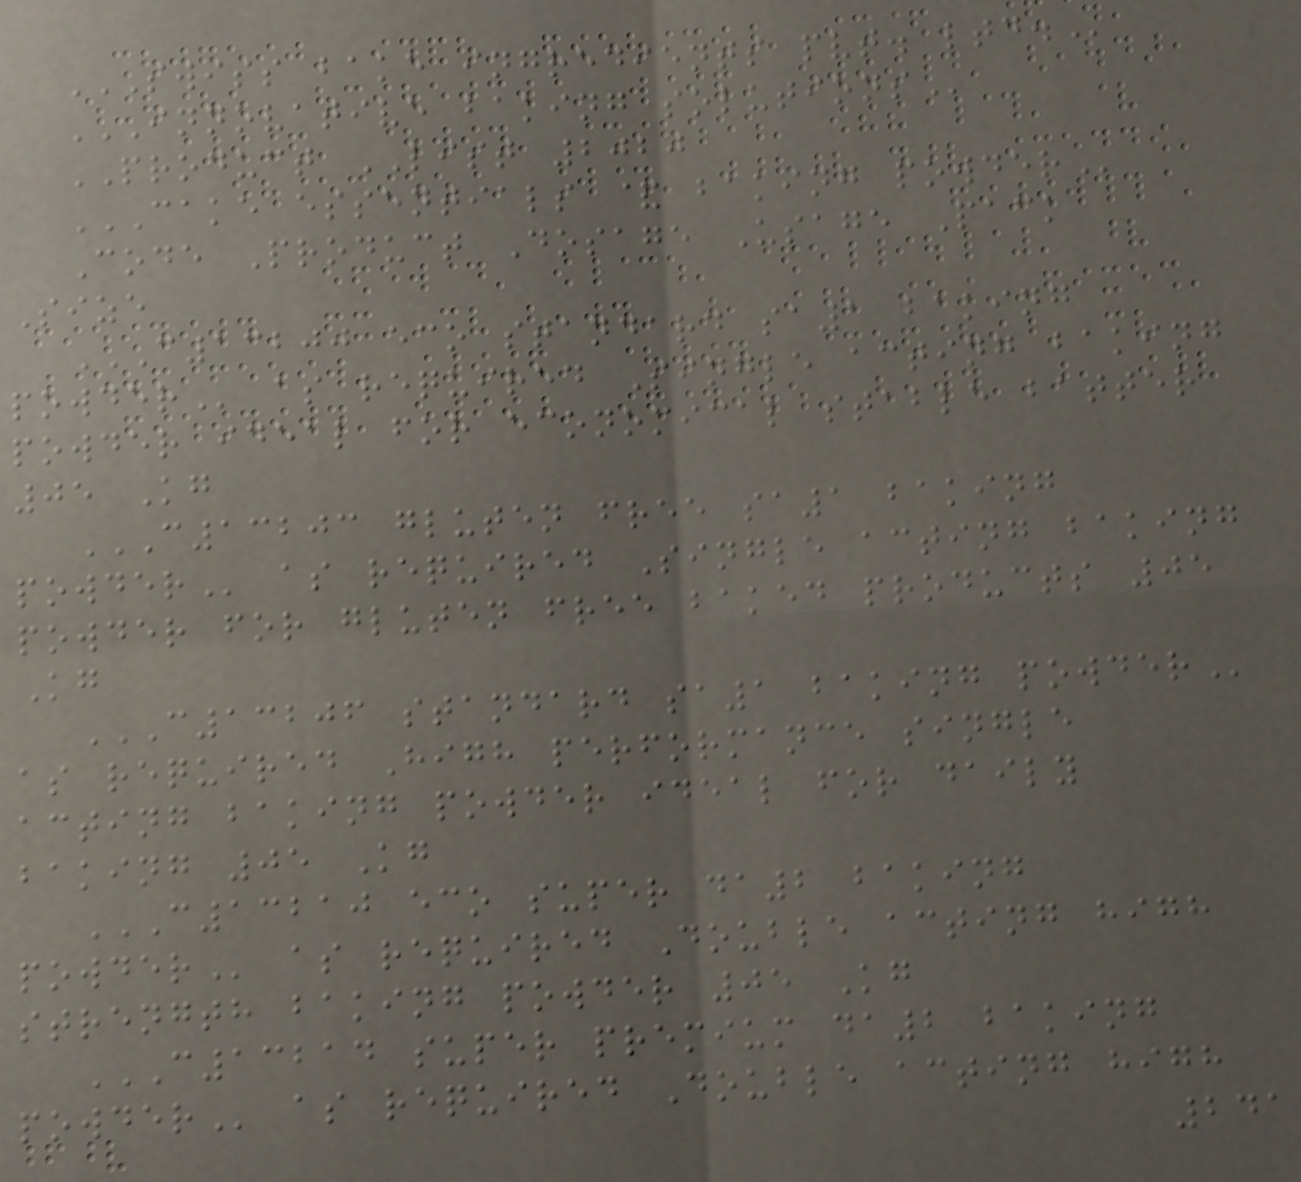SWISS BAKE INGREDIENTS PVT. LTD.
INNOVATIVE BAKING SOLUTIONS
PRODUCT LIST 2020
CAKE ESSENTIALS & BAKING POWDER
Code Product Dosage Usage Pack
Size
C13200 ECO STANDARD SA1 BAKING
POWDER as required Single acting baking
powder ideal for economical stable batter
05 Kg
C13203 GLUTEN FREE SA1 BAKING
POWDER as required Single acting baking
powder for gluten free baked products 05
Kg
C13206 STANDARD SA1 BAKING POWDER
as required High performance single
acting baking powder ideal for daily
baking 05 Kg
C13210 ECO SUPER DA2 BAKING
POWDER as required Double acting high
strength baking powder 05 Kg
C13214 SUPER PREMIUM DA2 BAKING
POWDER as required Double acting high
241
